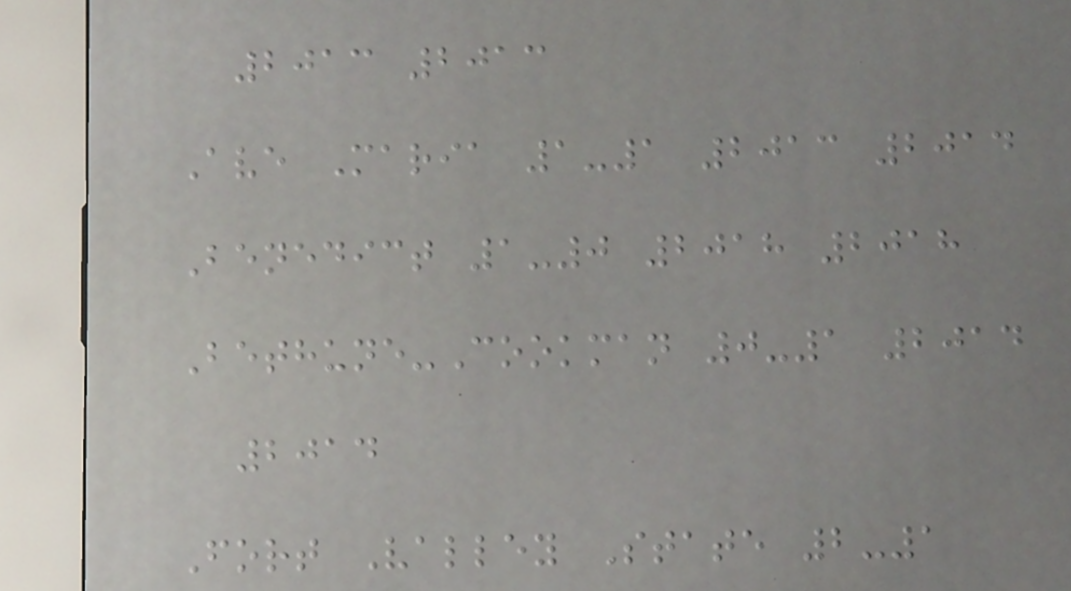2013 2013
Ave Maria 1-1 2013 2014
Benedict 1-0 2018 2018
Bethune-Cookman 0-1 2014
2014
Fort Valley State 2-1
